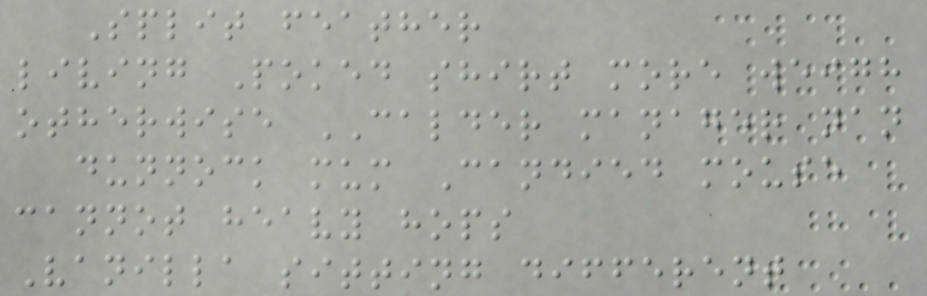Split feather
living Poked shirt more weigh
otherwise CALDER manager nan
dunnock mum Candied mouse
cannot heavy hops
Vanilla sitting different
